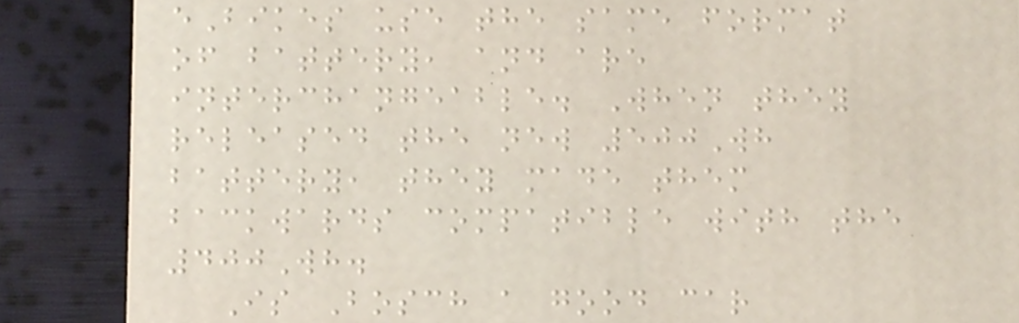eBikes use the same format
of battery, and are
interchangeable. When they
released the new 500Wh
battery, they made them
backwards compatible with the
400Wh.
Is Bosch a good car
